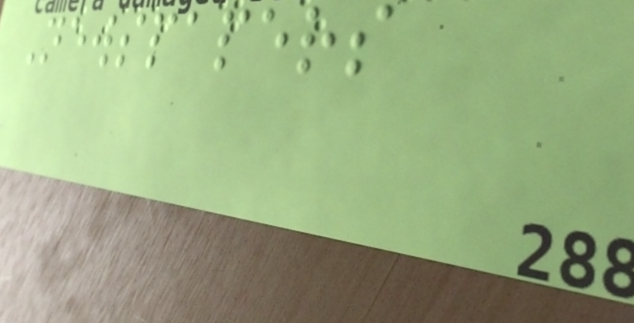Newspapers
